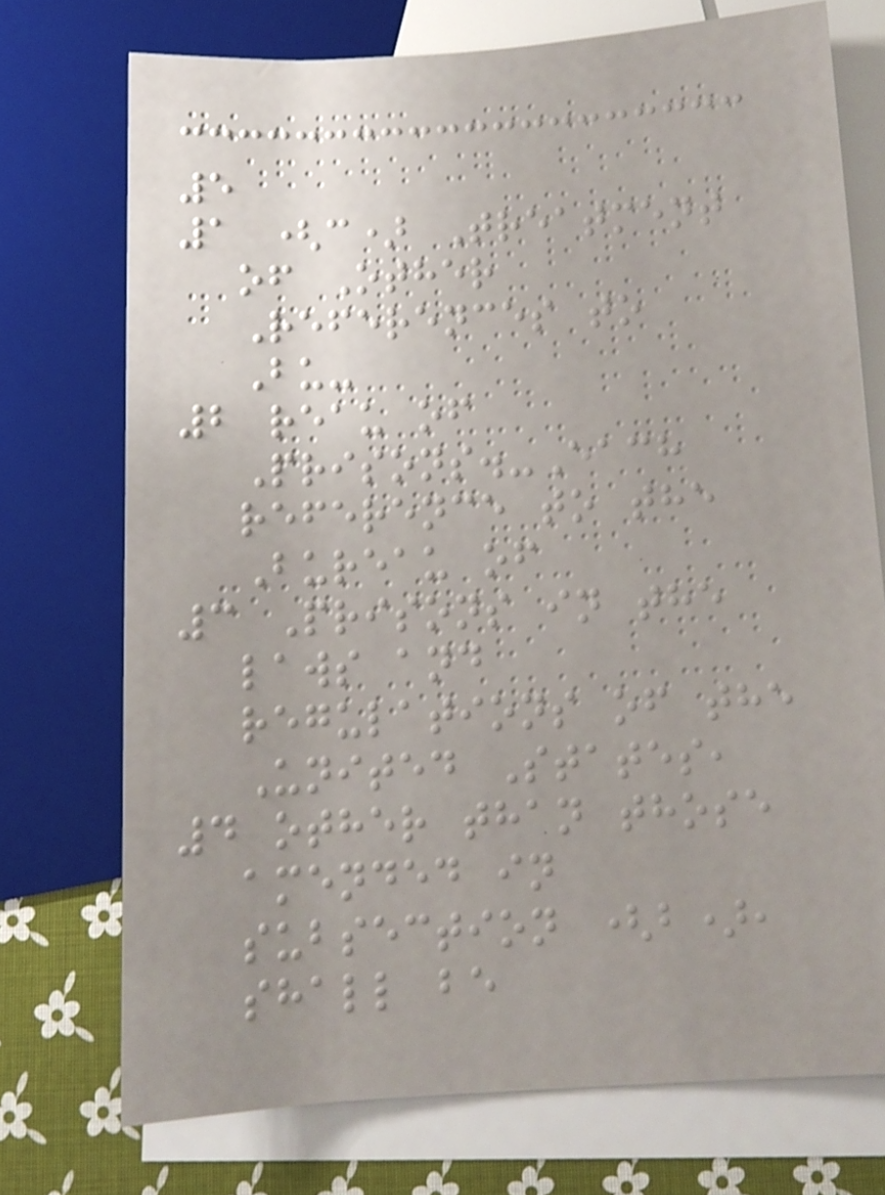5
1 (c) Treatment
of Other
References to
Bu-
2 reau of
Prisons.-Each
reference to the
Bureau of
3 Prisons in the
laws and
regulations of the
United States,
4 other than those
amended in
subsection (b),
shall be
